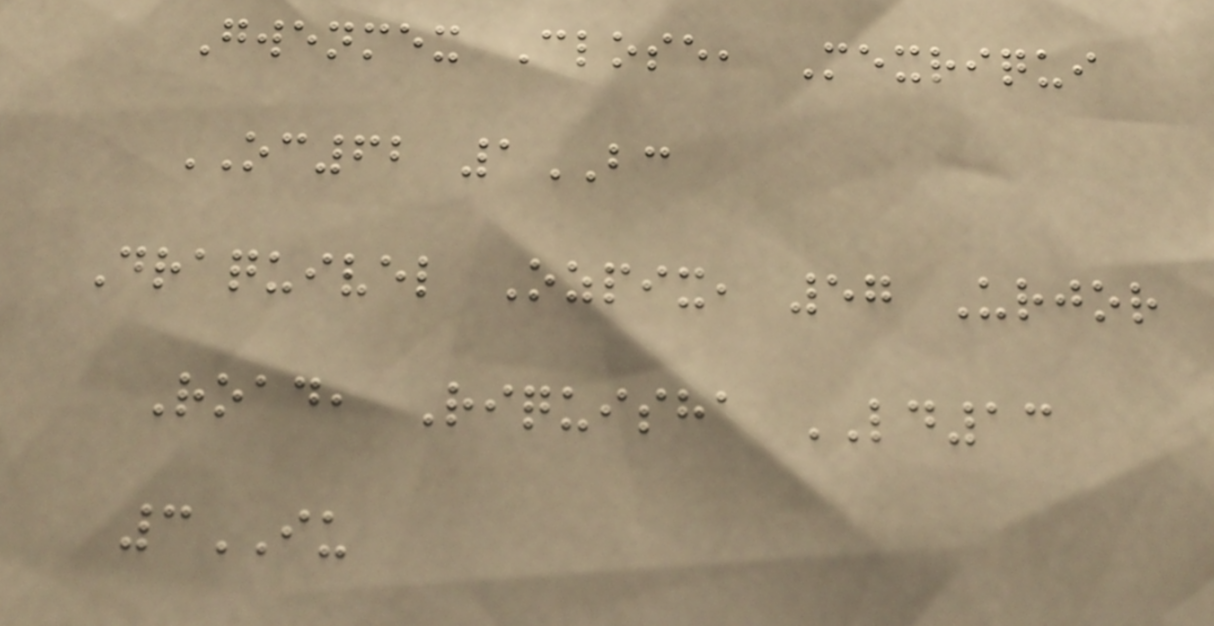Gwenmex Close, Mexriqui
OC62 1BC
Draquivel Ozpix, 57 Urjor
Road, Riquisha LD13
3IU
